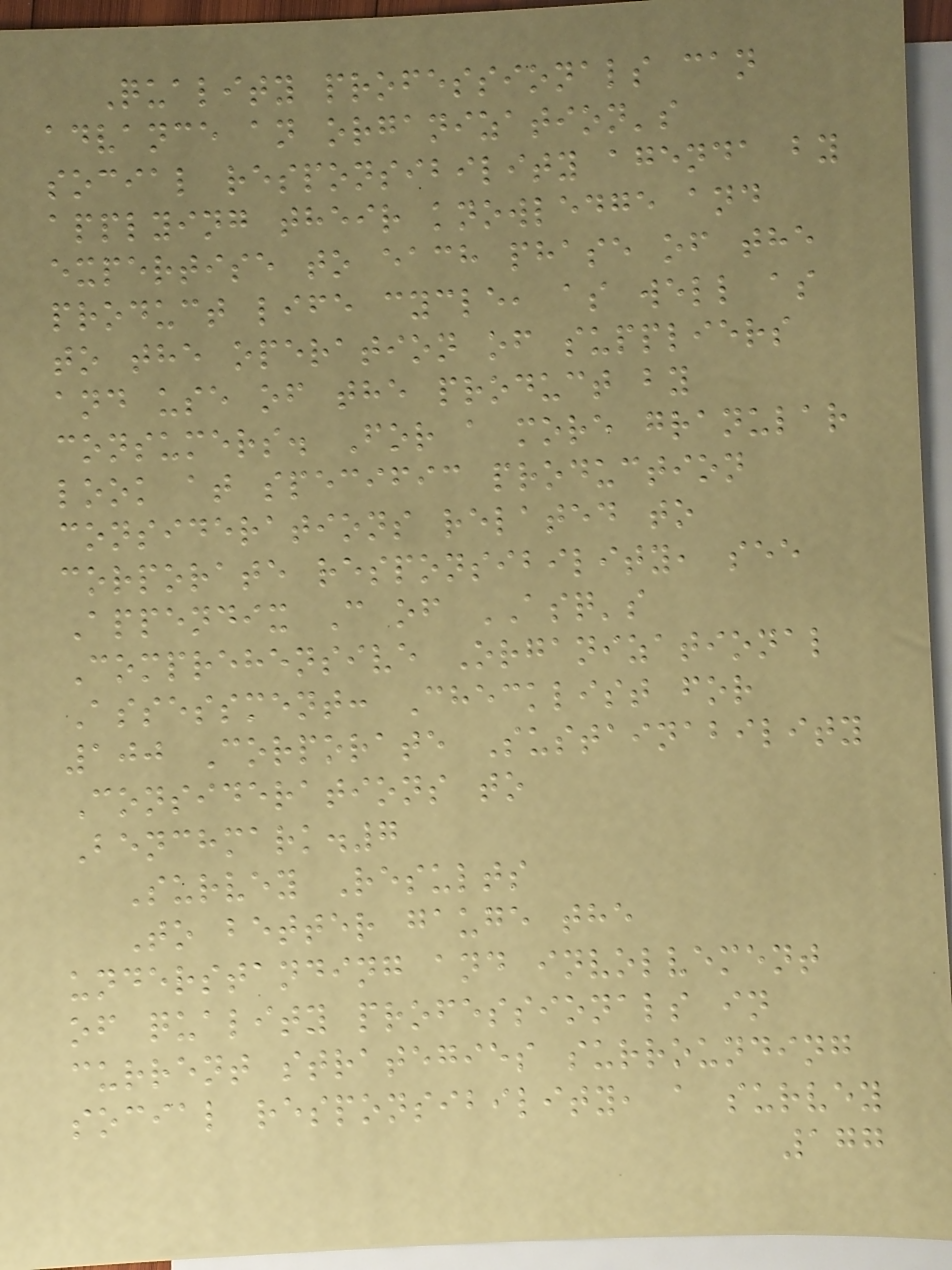Quality professionals can
advance an organization's
social responsibility agenda by
applying their knowledge and
expertise to each phase of the
product life cycle, as well as
to the operation of suppliers
and use of the product by
consumers. For a more granular
look at specific production
considerations related to
corporate responsibility, see
Appendix C of ASQ's
Comprehensive Organizational
Assessment: Checklist for
100 Corporate Sustainability
Considerations to
Benchmark.7
Survey Results
To better gauge the
understanding and involvement
of quality professionals in
current strategies surrounding
social responsibility, a survey
177
